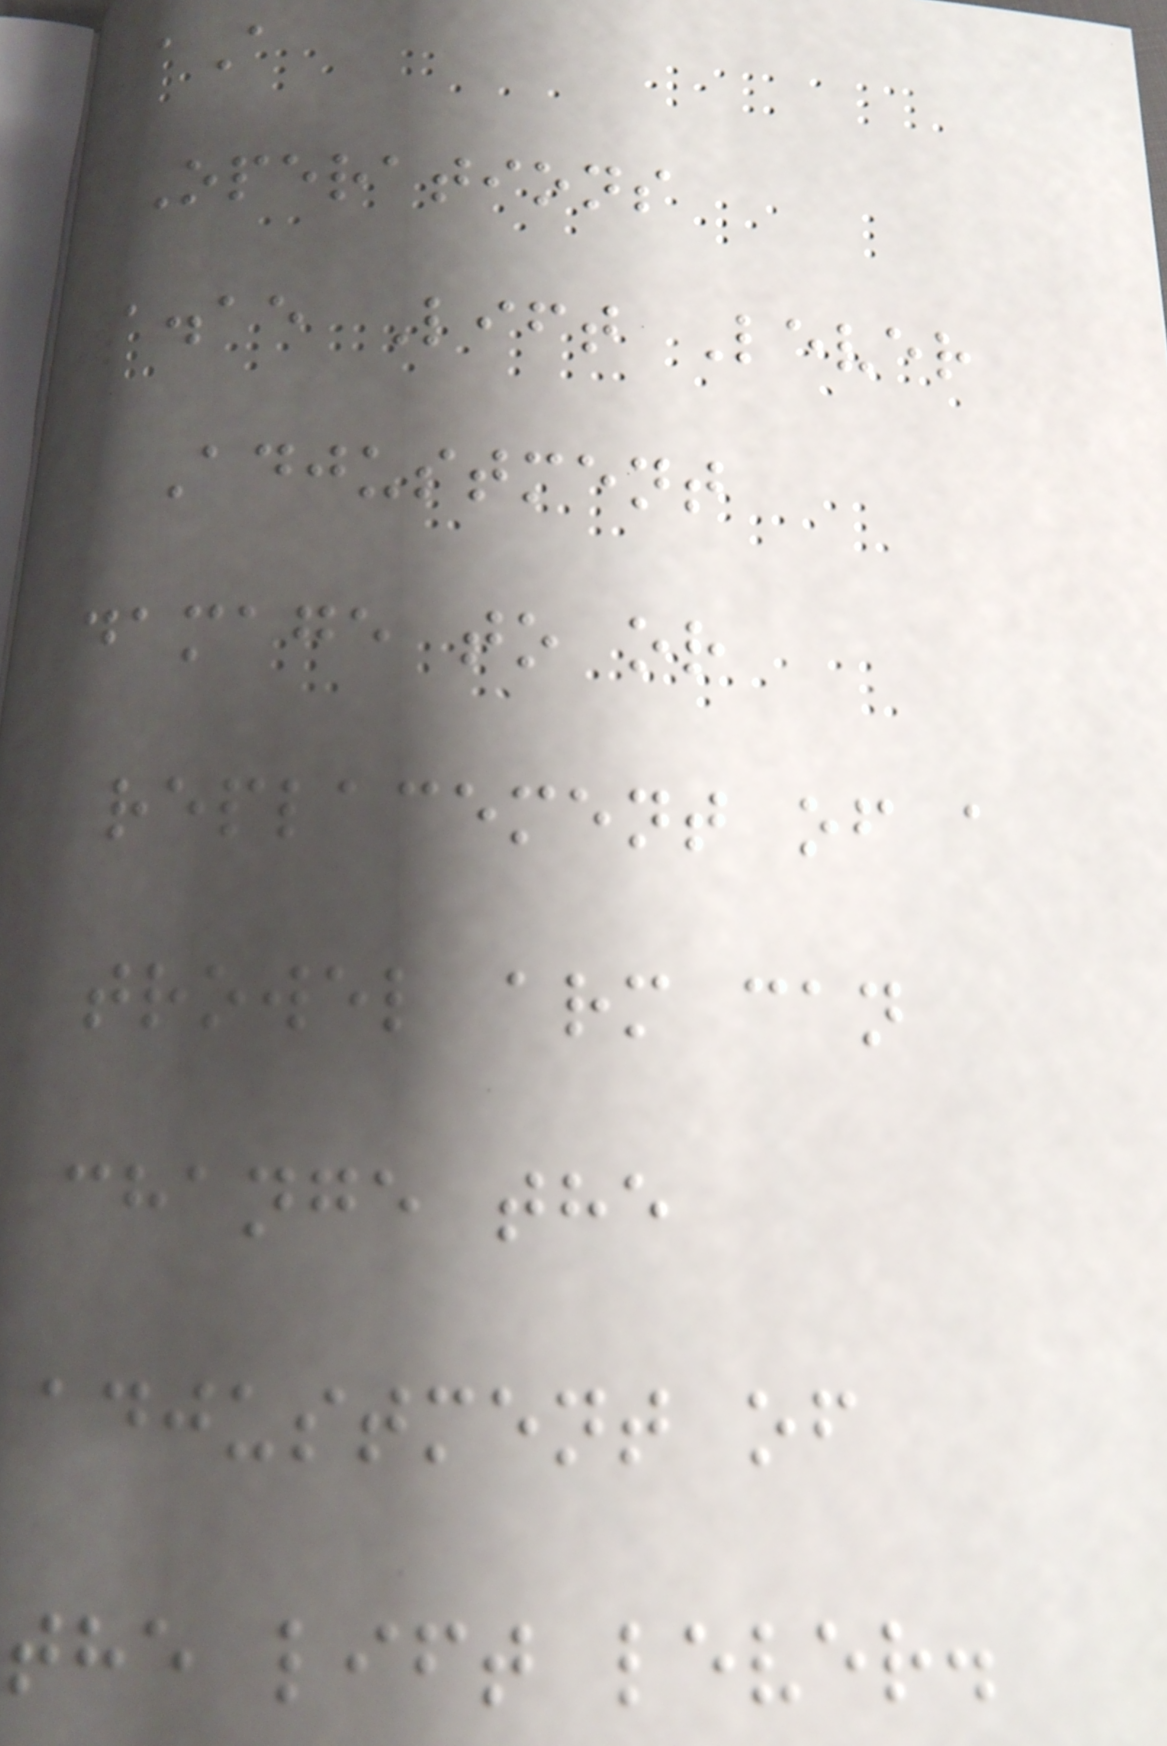1A
OPERATIONS
1.15 Lift Lever
Adjustment
Damage to or
replacement of a
trowel arm can
change the
adjustment of
the lift lever.
